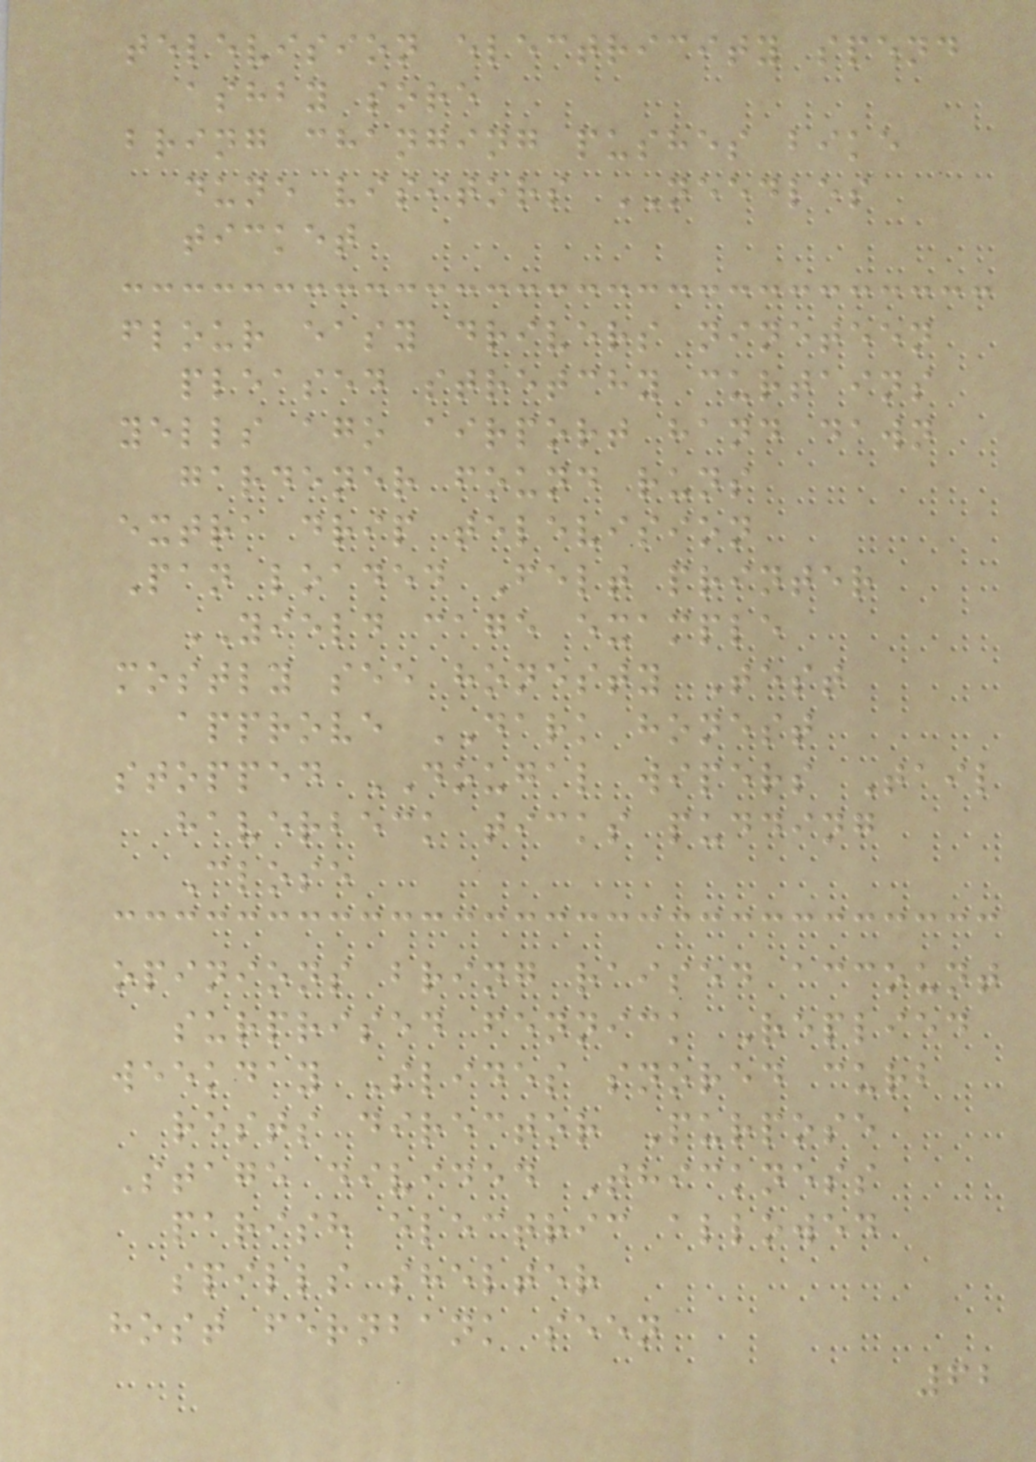television electricity spend
ashby sore
bring changing pushes bike
dune visitors NEEDLES
ticket
flour easy drivers nineteen
pleased stretchy curtains
yells ago airport hand dawn
gardener found runs
extra drip television
Pan loaded Felt printer
YIELD cage example
mostly see honesty Test
approve DARK honest
stopped DOUGAL wipers Tail
haverbeck ticks pudding
Close
opinions bring raised account
surprised fennick Replied
weekday Slides snored curb
rests director Purpose
Stage divided Thickness
parish electric allowed
spills shelter
host fernbank seen
62
